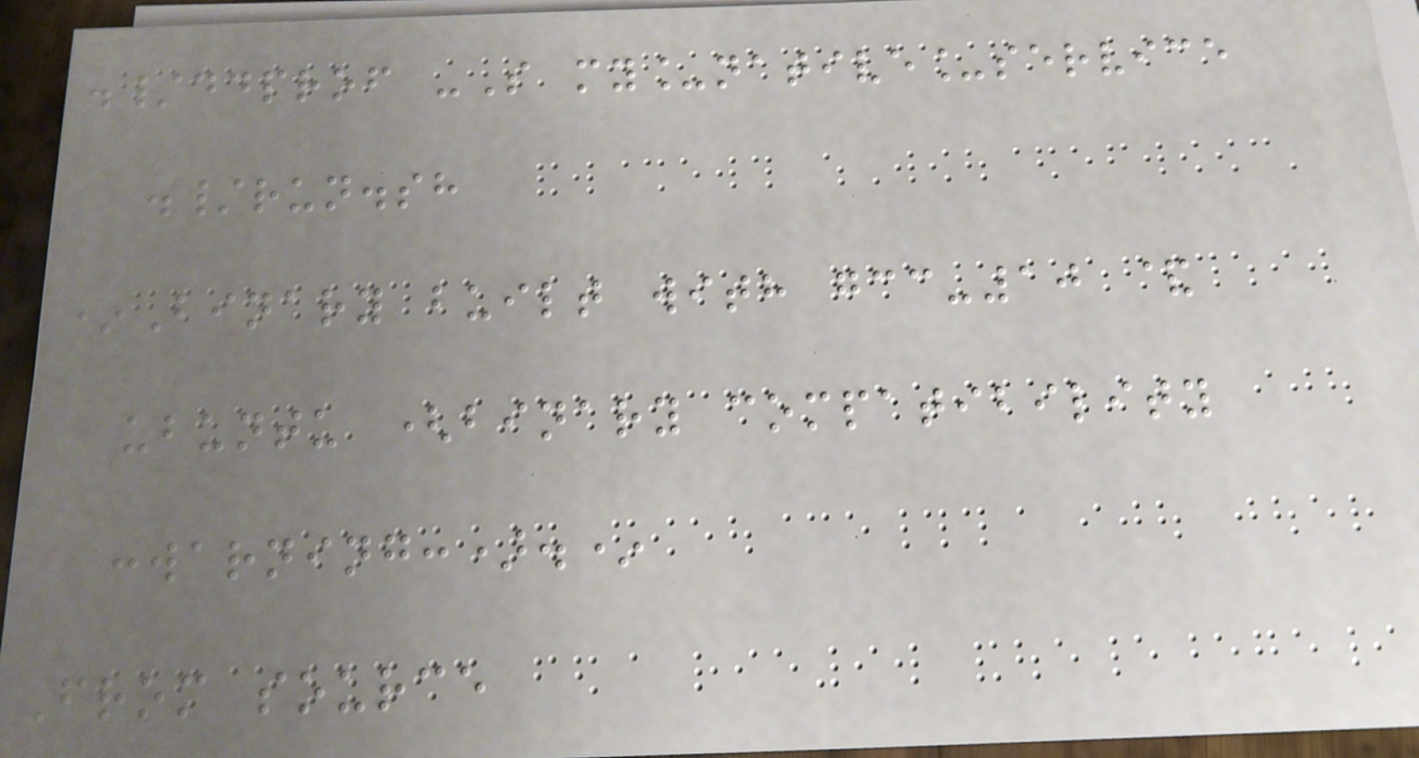./ddprof -S my_native_service
./run.sh
*Binary built with gcc-10 &
ubuntu (binary compatibility
:warning:).*
From source
